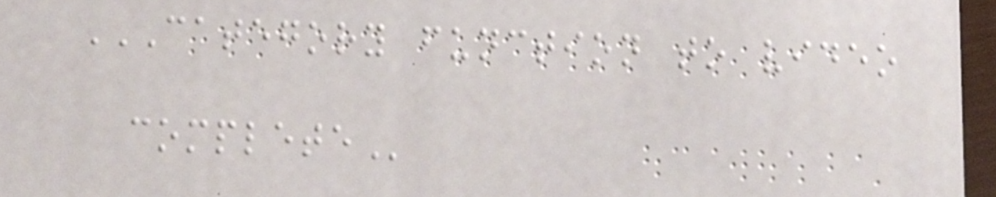CATEGORY FUNCTION TO VIDEO
COMPLETE
